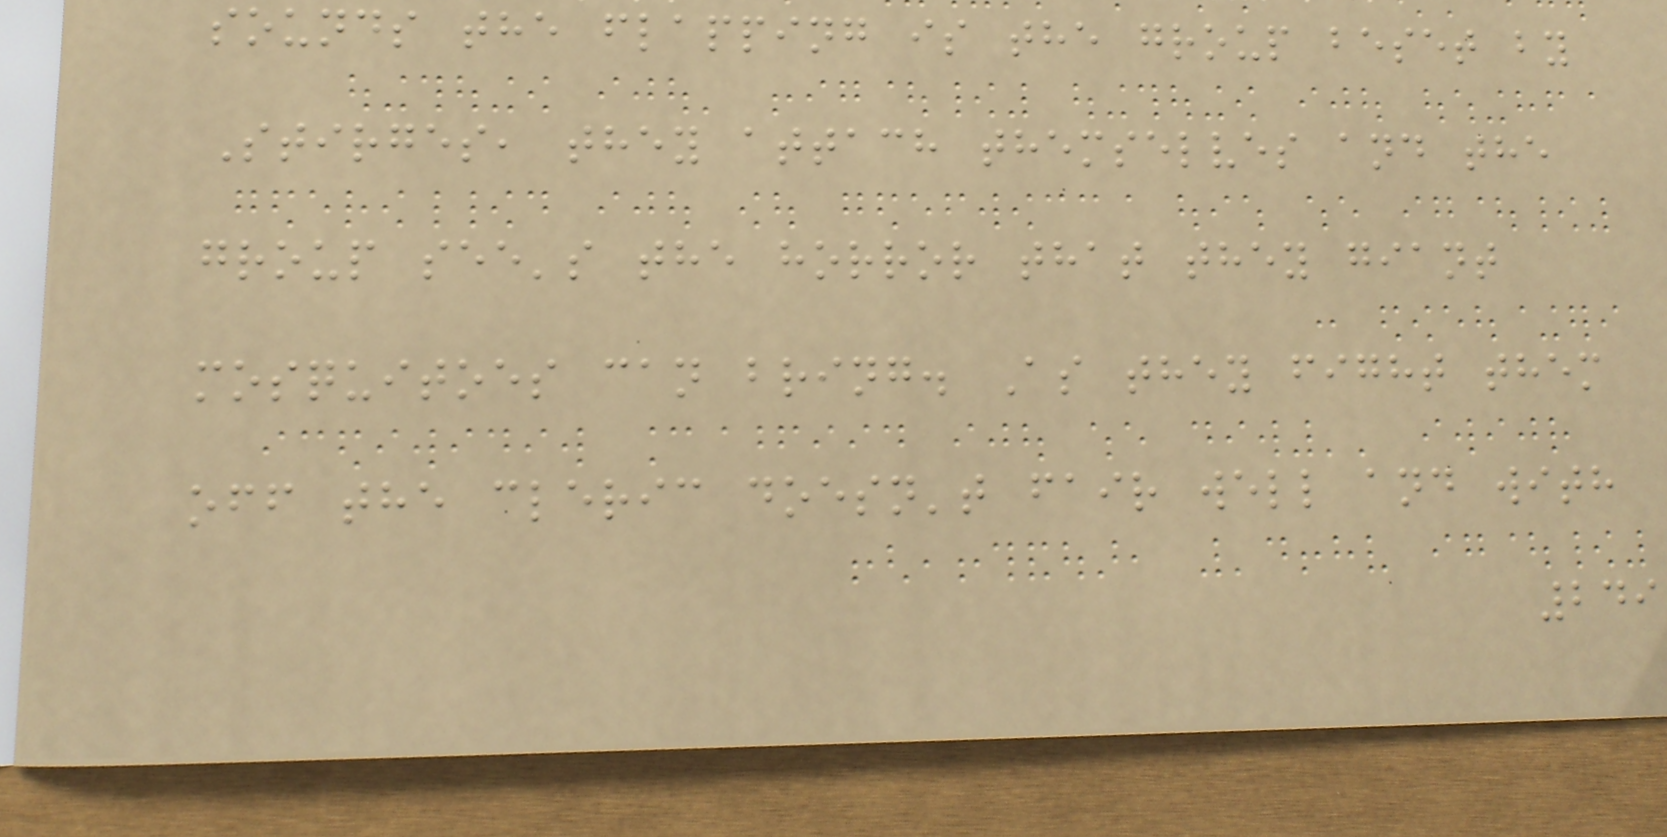sounds the flapping is the group beset by
Stirges, they attach themselves and the
group see's the horror that they giant
mosquitoes can bring. As they fight them
off the cleric doesn't fair well and with
249
